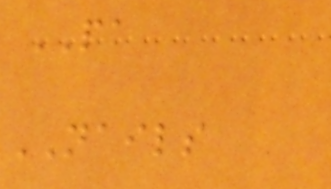PA
NAILS
